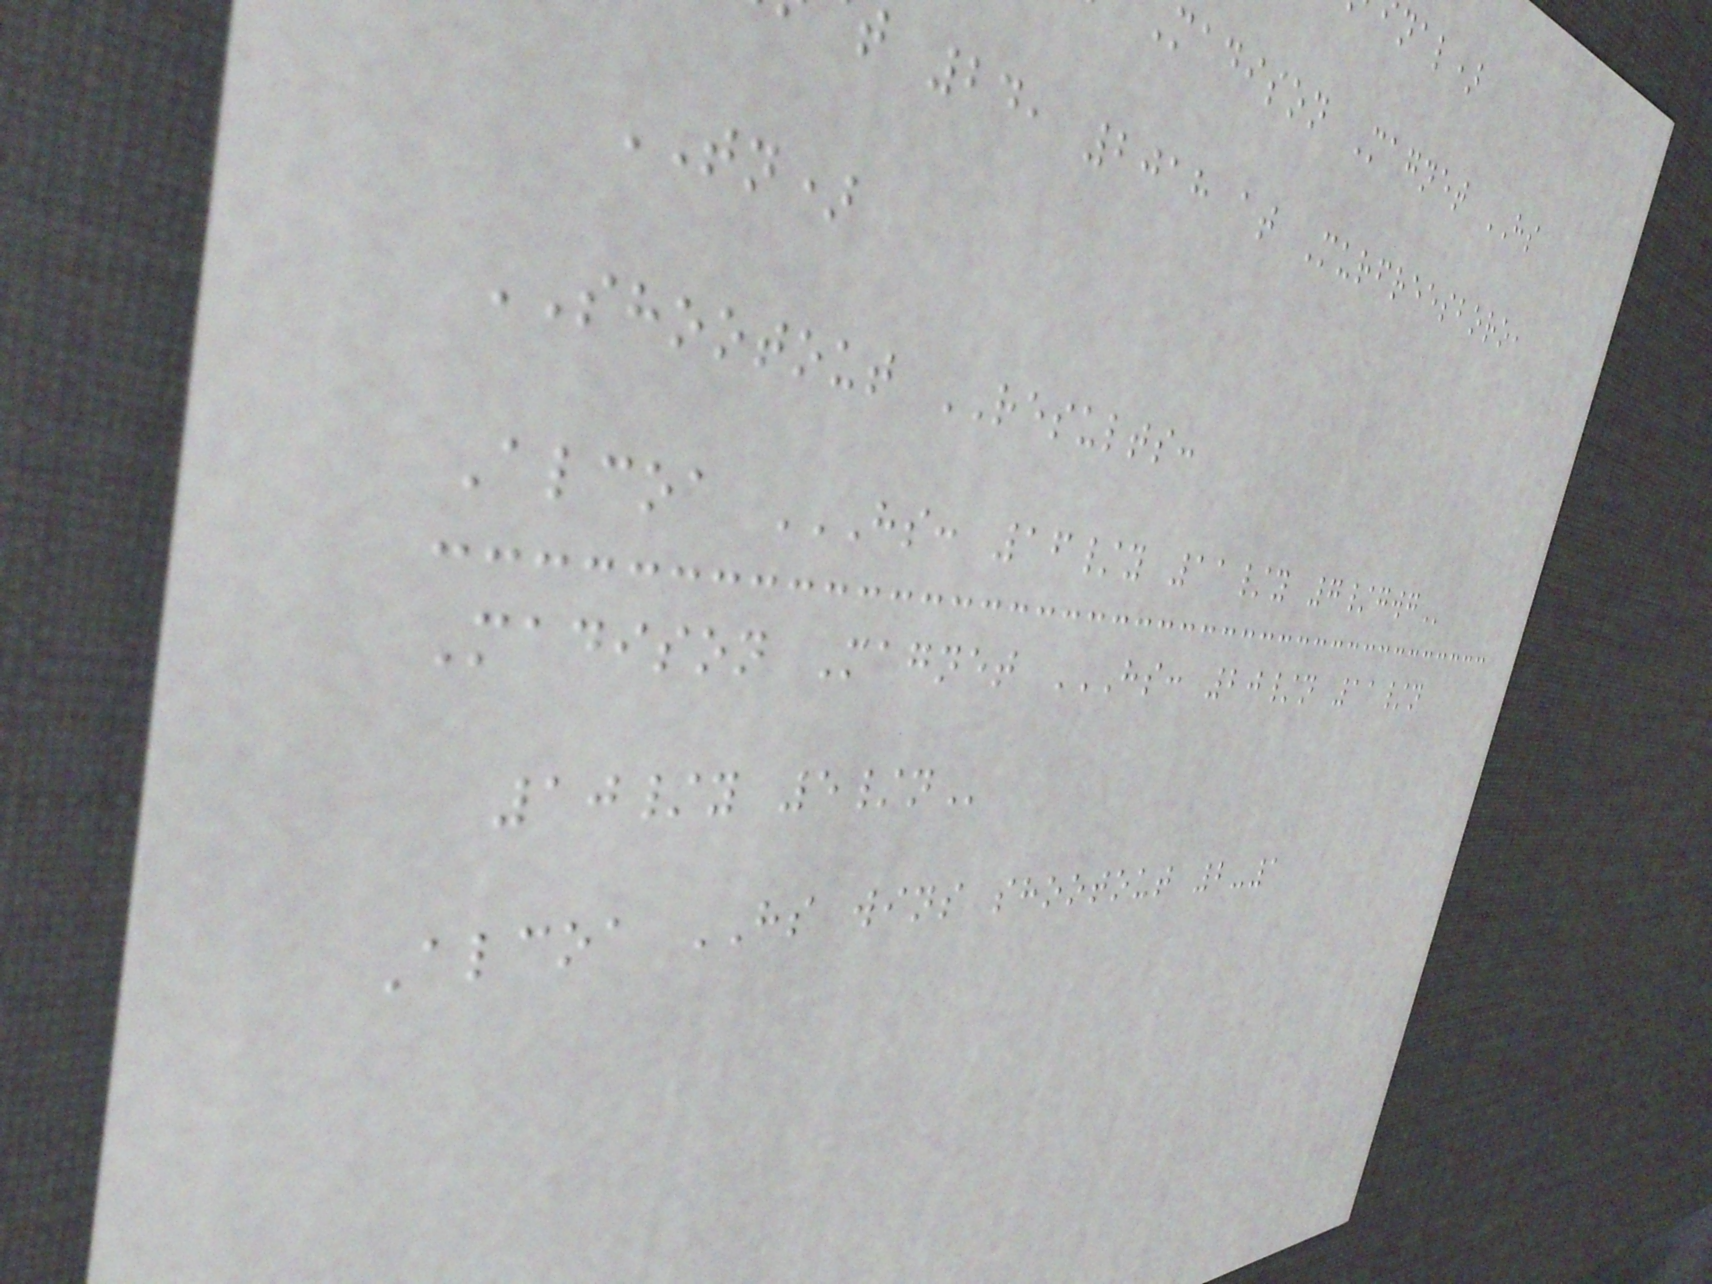madison Magnet HS
t 24, 2018 at Murfreesboro,
TN)
SHOOTOUT RESULTS:
Alcoa HS: 16/Y 11/Y 7/GWG
Madison Magnet HS: 20/N 11/N
10/y
Alcoa HS wins shootout 2-1
